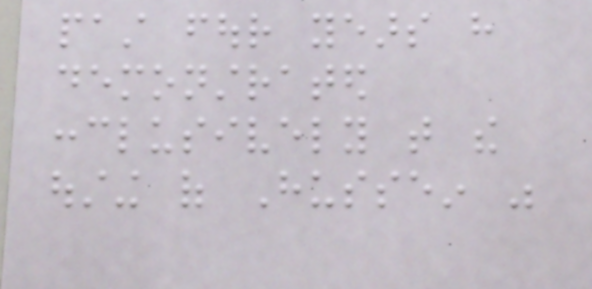past four years have
demonstrated
conclusively that the
ousting of Hussein was
